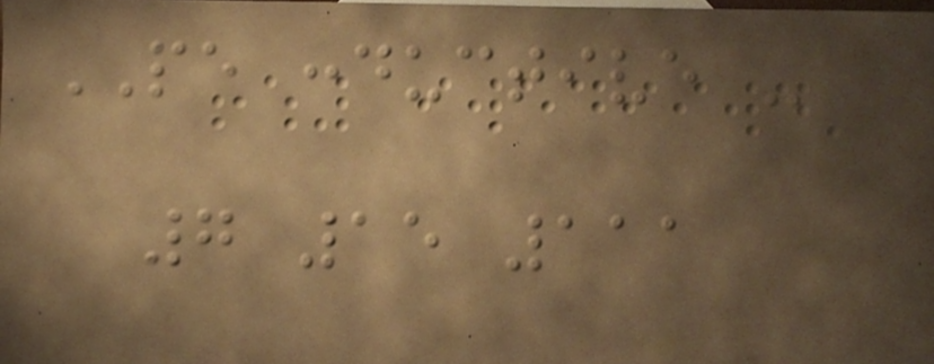PE conductive -
7 15 111
